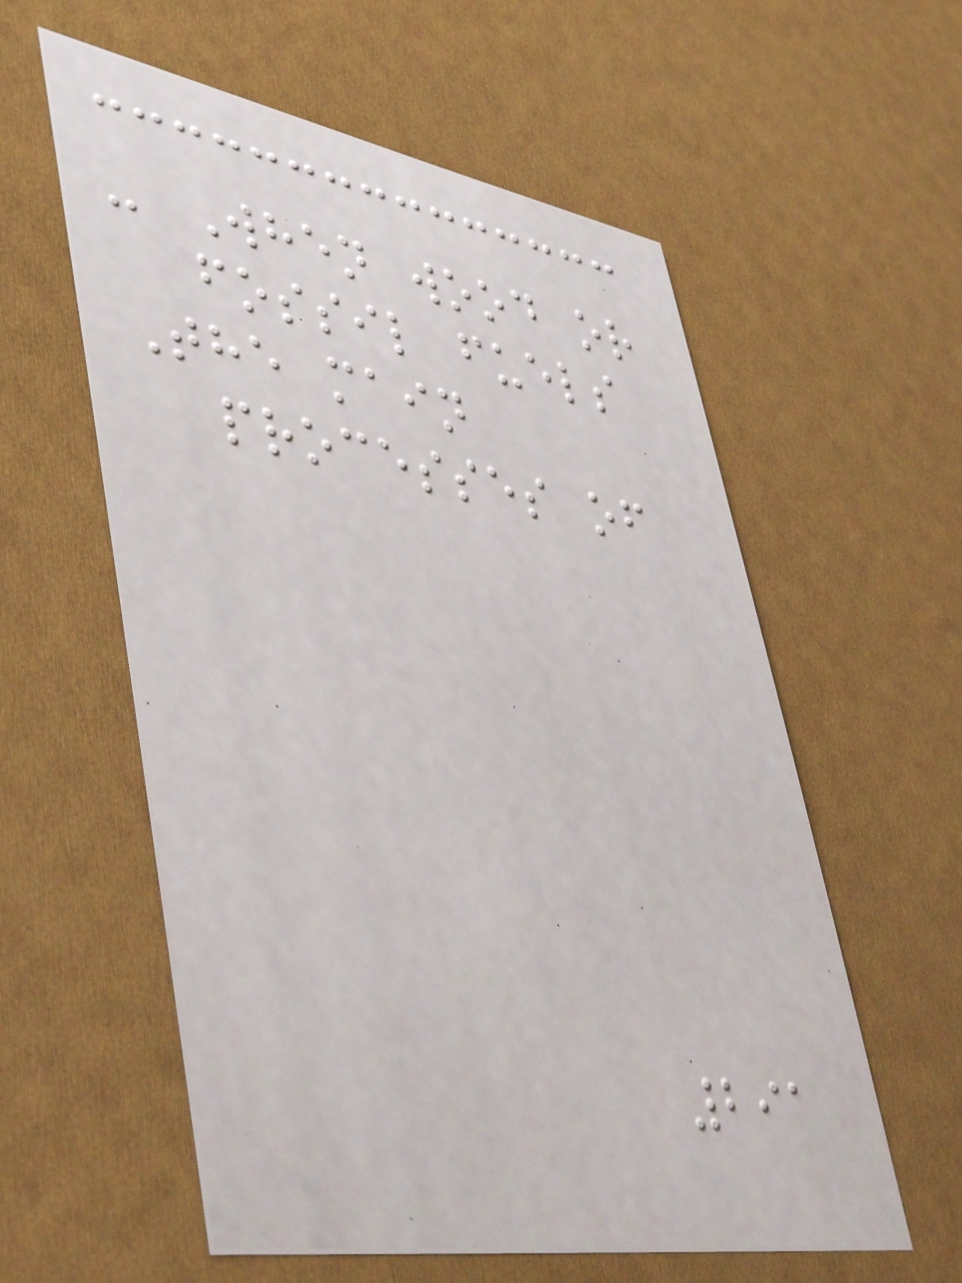- When wood or
fossil fuels
The main
processes of
291
